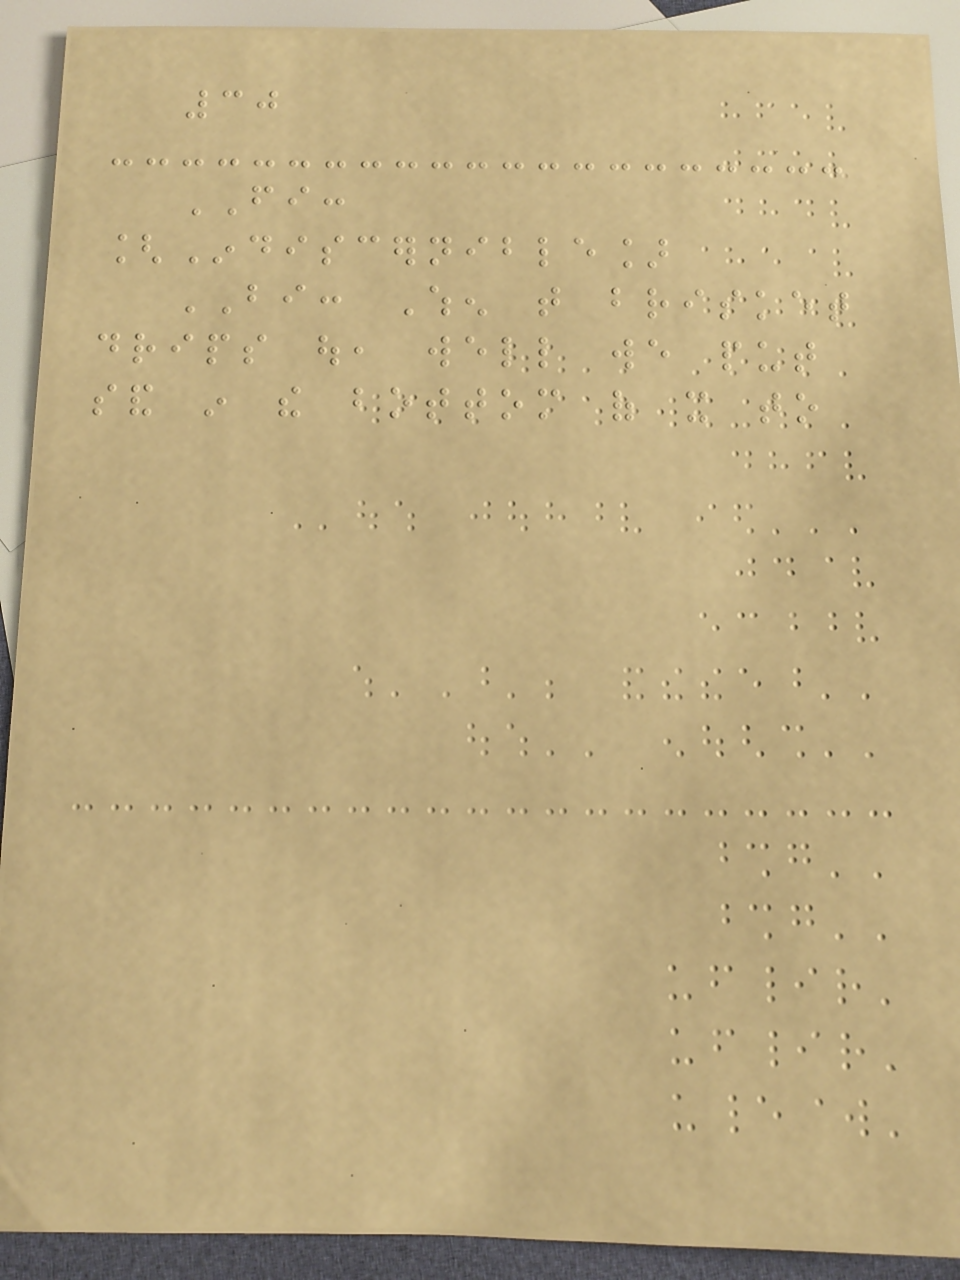30
FI:
[Indiscernible]
BI: When that brisket
drips out, well we put
sand in the bottom of it to
